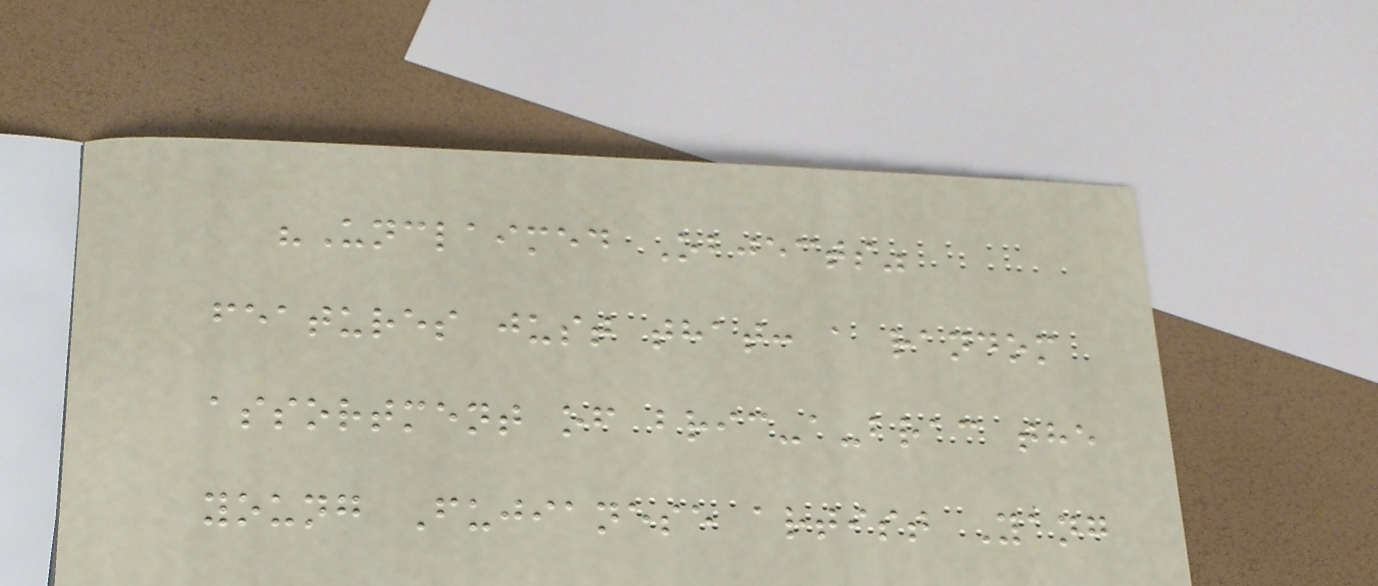"Unclaimed Objects"
features just that: a random
assortment of bric-a-brac the
young Fujianese artist Yang
